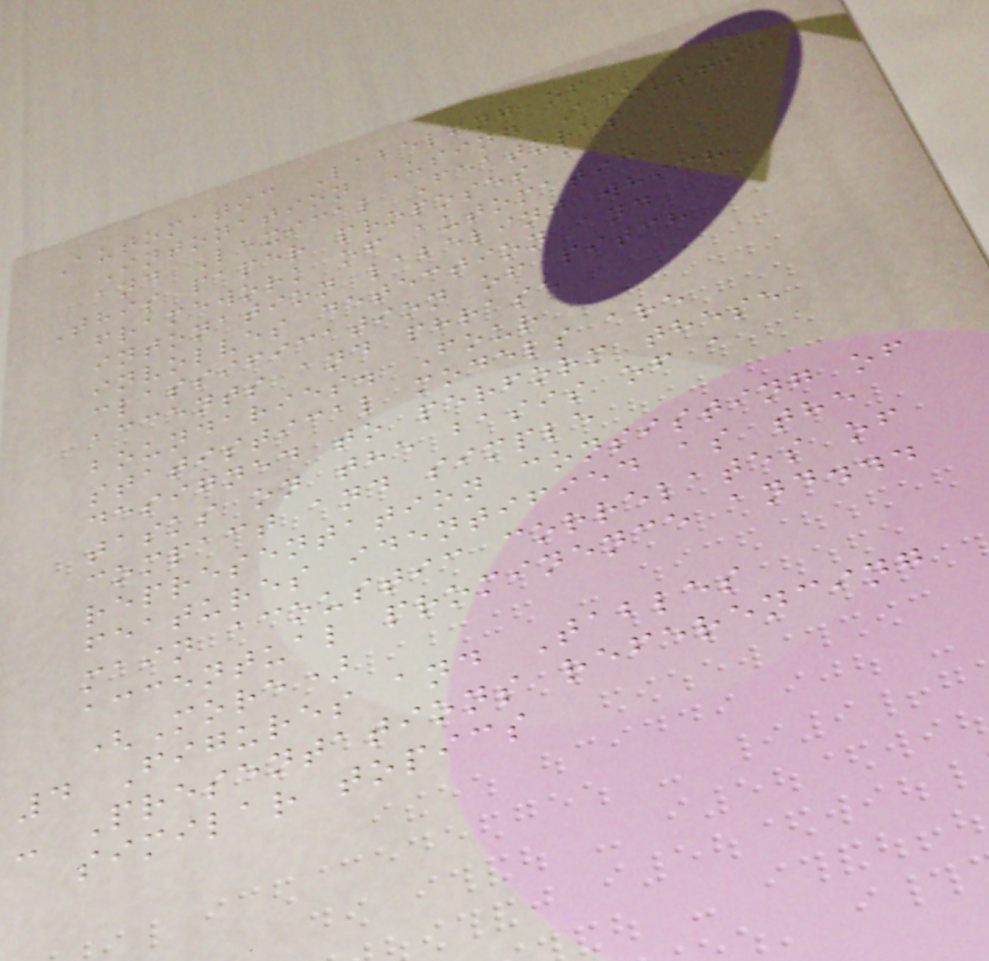Automatic Labeling of
Intonation Using Acoustic
and Lexical Features
This paper proposes a
framework of automatic
intonation labeling which
involves detection and
classification of pitch
accents and phrase
boundaries. Four
statistical models are
designed to perform these
tasks on the basis of a
compact and simple
representation consisting of
features identified as the
main acoustic correlates of
accentual prominence and...
(More)
4 Figures and Tables
- Presentations referencing
similar topics
